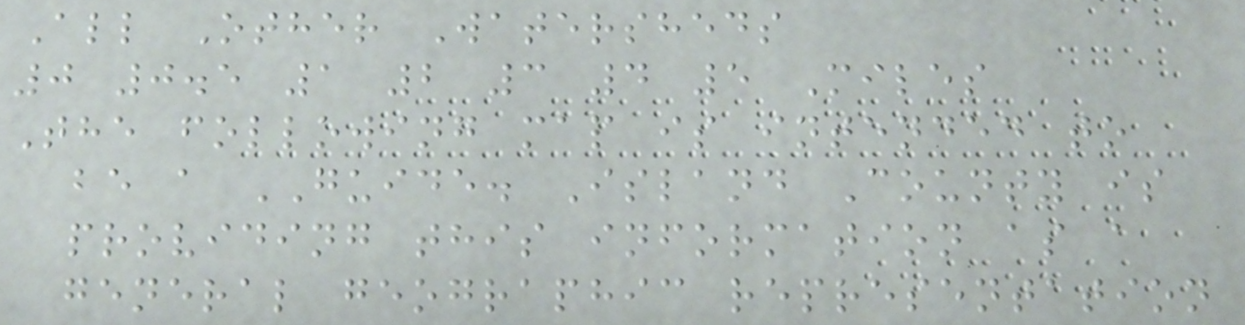All Other Watersheds
0 0.5 1 2 3 4 5 Miles
The following map is intended to
be a GUIDE. Island County is
providing this information as a
general geographic representation
